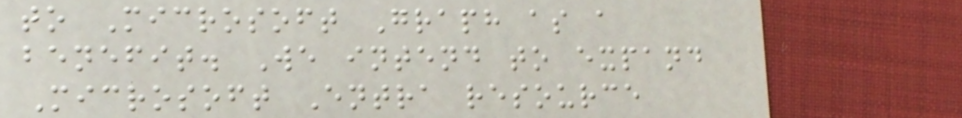to Microsoft Graph as a
benefit. We intend to expand
Microsoft Entra resource
